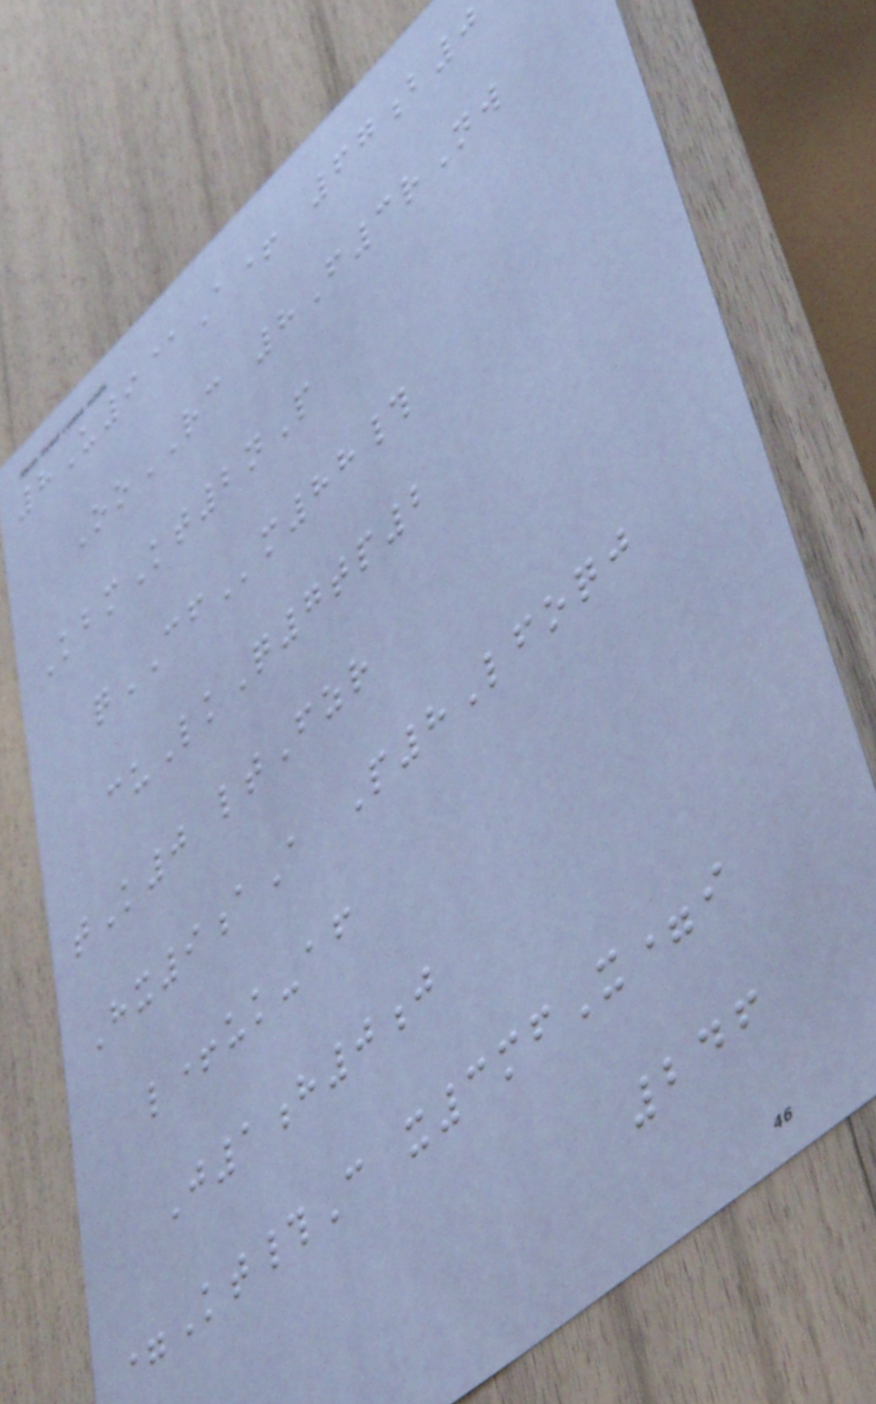8U9@A+ 67b0
OoRC 8F3rNw
KbmKt2nP
qCFm88#
cuLkQ7tp2
tK0 ltFzr
Hx9aA P8Lfoqj
l+uk-af
J1h0j
=Kt#C x3mfX=i
246
